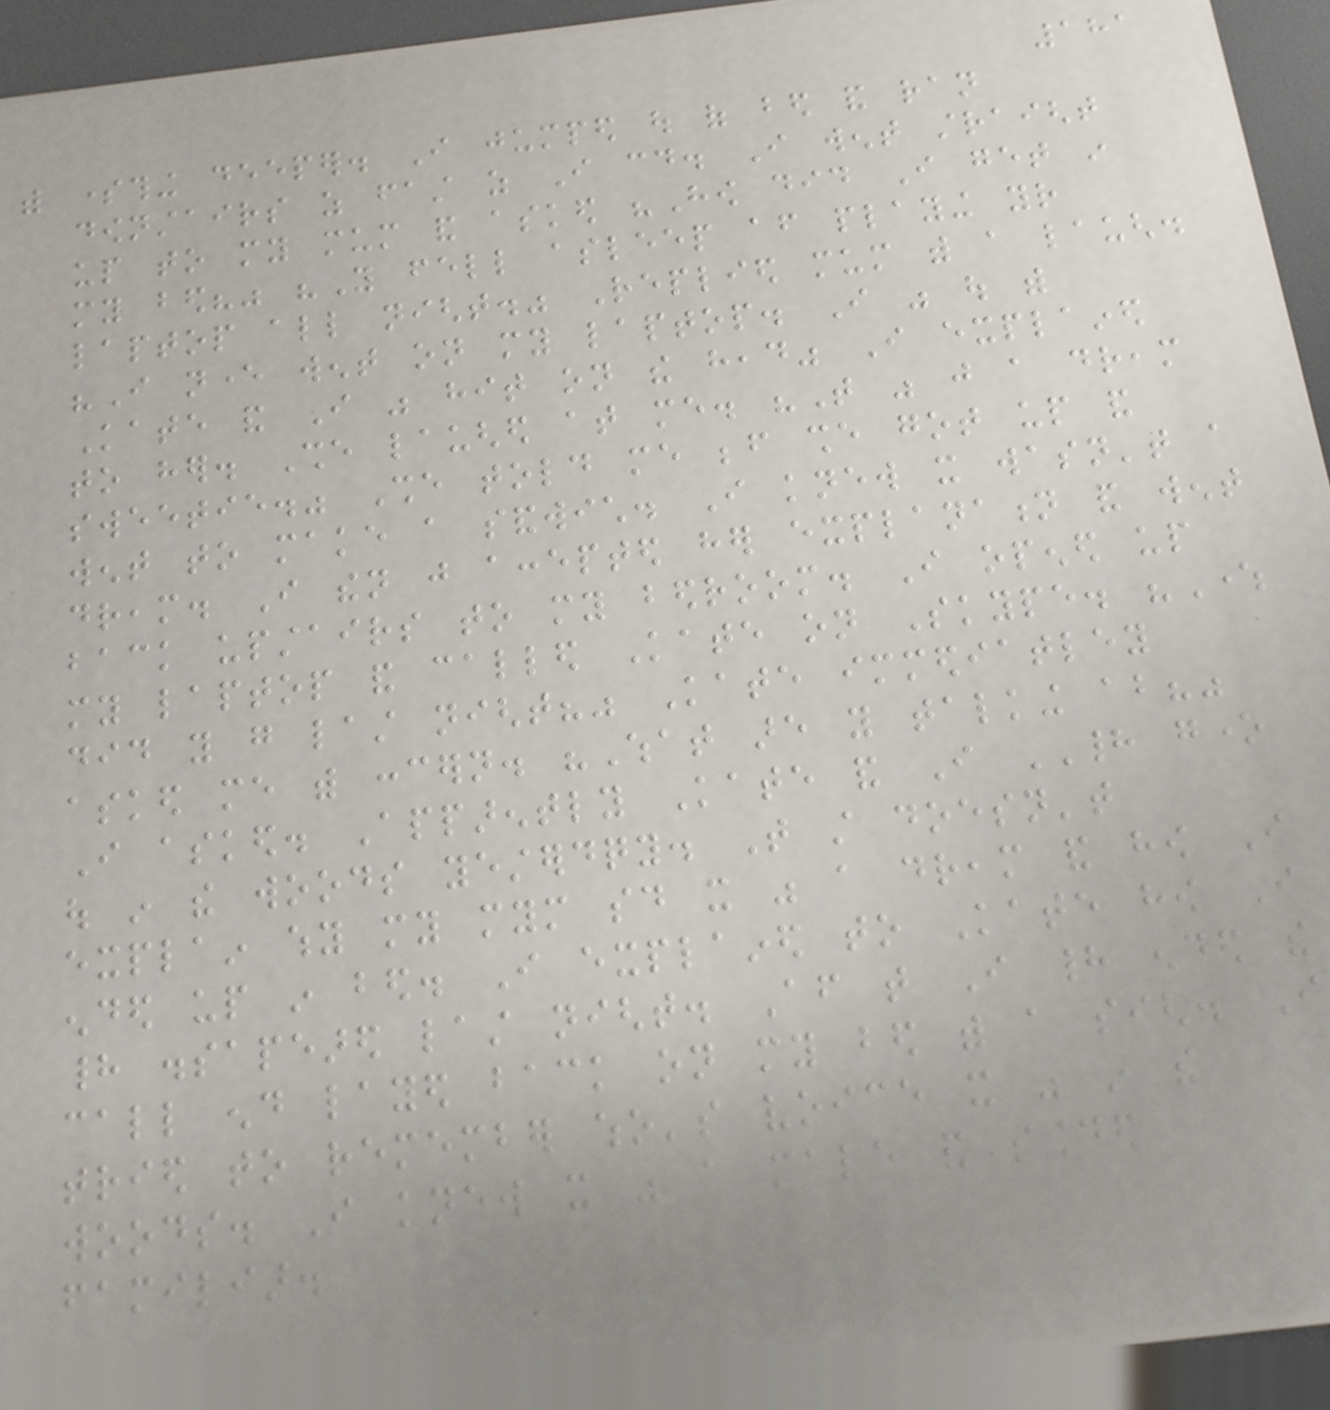181
with something deeper. I jumped out of bed and ran
downstairs as fast as I could. I went straight
up to my mum and asked "How did I get in
my bed?" "You fell asleep after playing your
laptop all night." Replied mum with a laugh.
"I never went on my laptop. I was out with
Kate and I was hit on the head" I explained
to her. She laughed at me. "That was just a dream
sweetie." She told me before she got up and
went to make a sandwich. I knew it wasn't a
dream. I then just accepted her explanation and went
back upstairs to my bedroom. I opened up
my laptop and called Kate on Skype. "Where
did you go last night?" Kate immediatley
asked me with concern. "What are you talking about?"
I asked. Apparently Kate and I HAD gone
out in the woods yesterdqy. That still doesn't
explain why my mym said it was a dream and how I
ended up in bed. I explained to Kate how I
had dissapeared last night. After that I had ended the
call end layed back on my bed with a sigh. I
tried to remember who's voice it was in the
woods. I knew it was a male and sounded
familiar.
